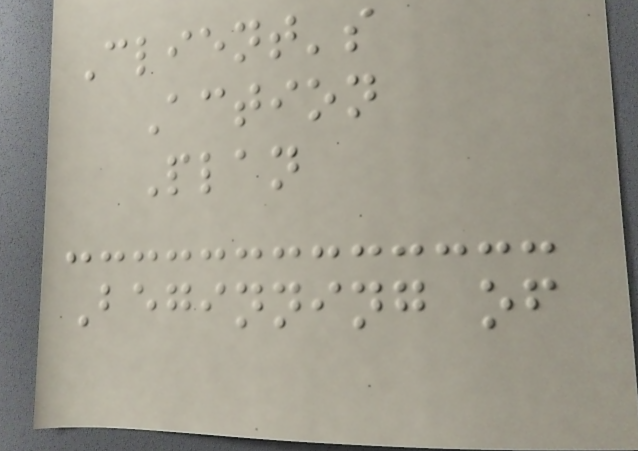Client's
Action
Plan
Beginning of
